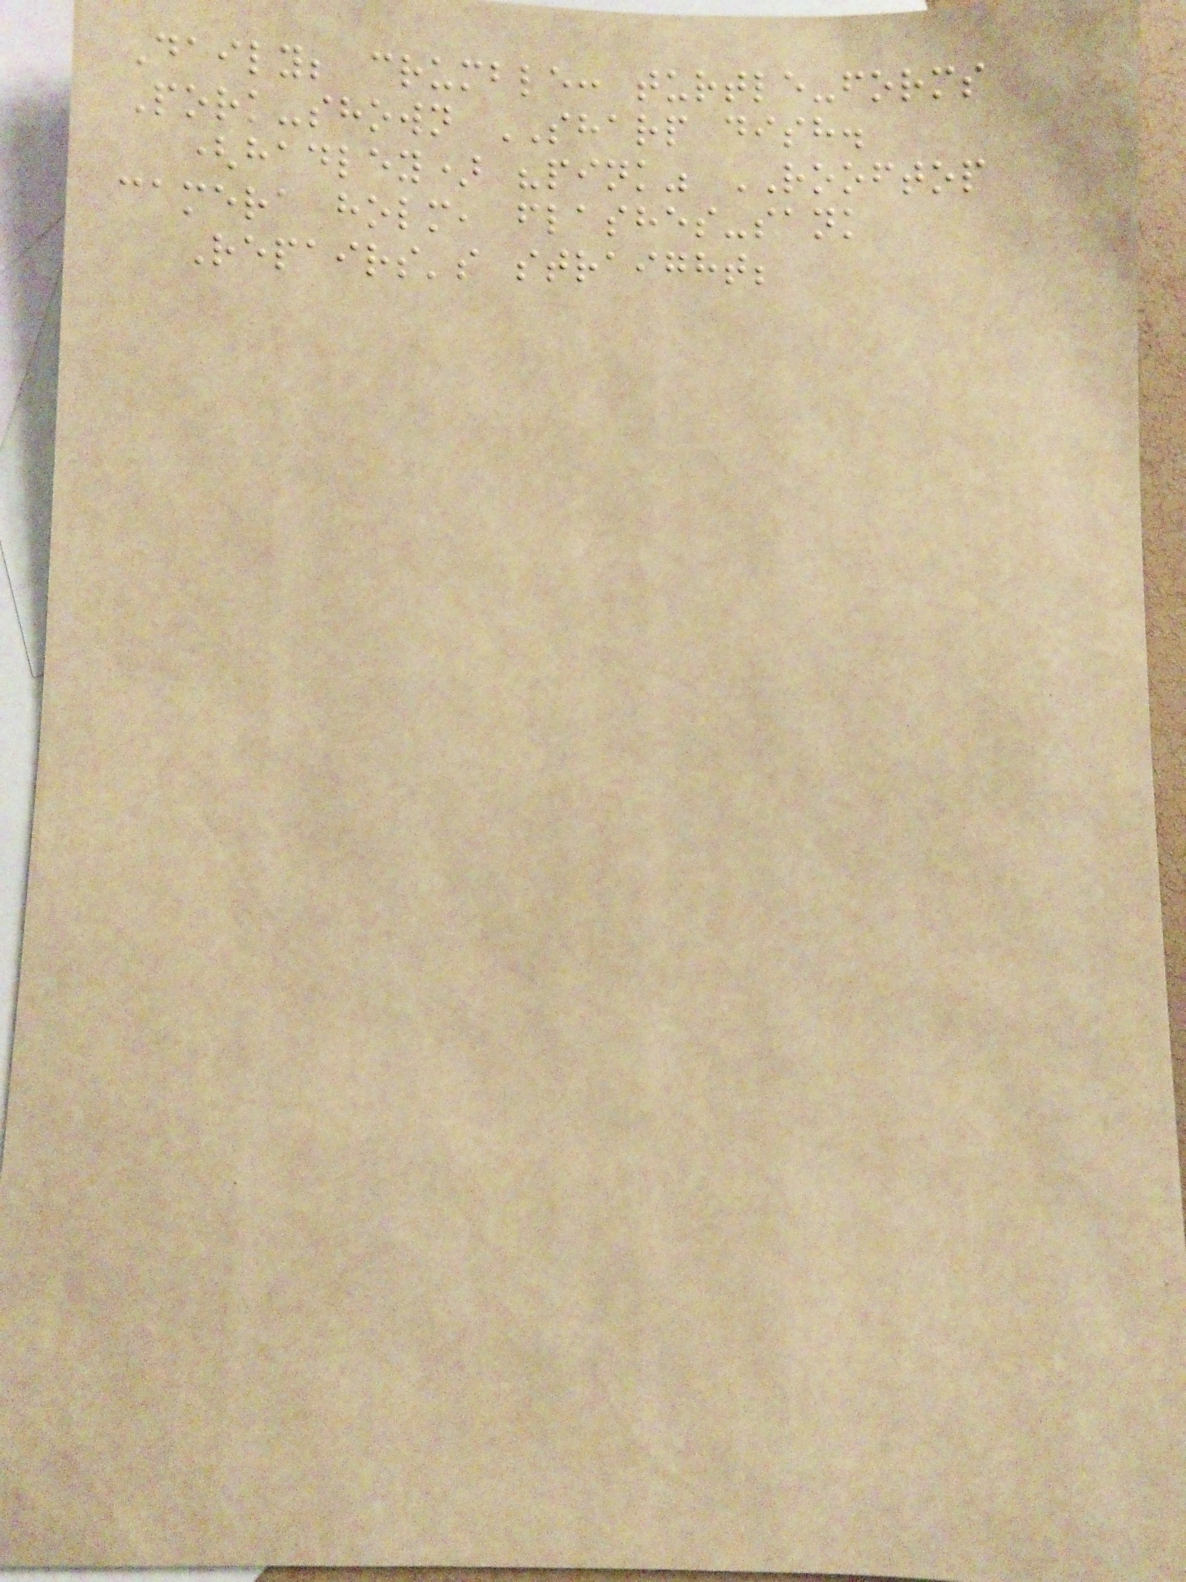Daily; crumble: turtle-forms
Pork-shown SHARP dish.
(hadley) "pink" ROOFTOP
camera holm, flashes-sank
Repairs's straight;
